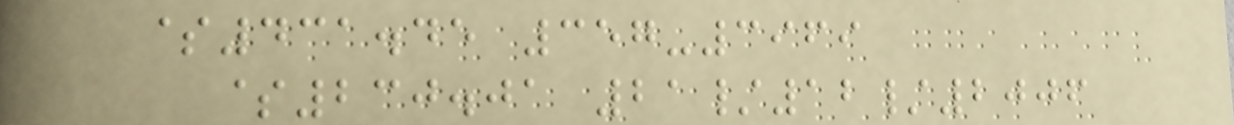$431.45 357-3969
$230.01 21/12/2006
